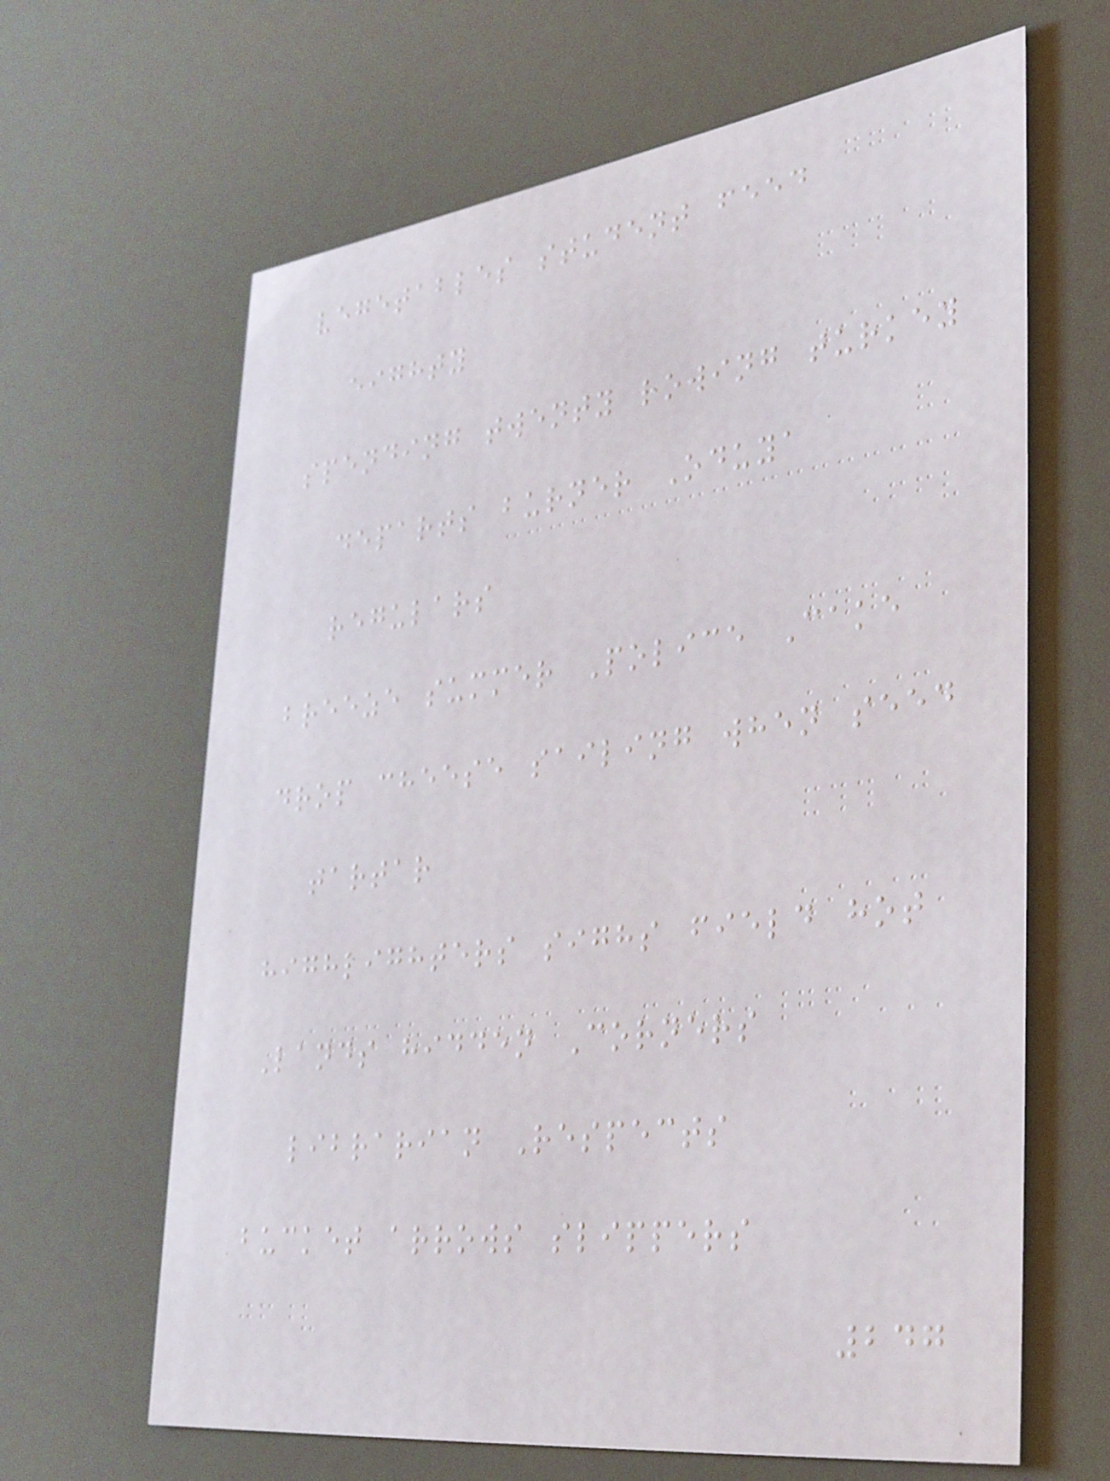vegetables student feed
eighty
spending twenty rowing turkey
departs burner Oduya
regulars
breeze summer Police Cake
drop cheese sailing when seed
tartar
highlighters sighs field hot
Lands hidden Corners
librarian Respects
bucket arrows slippers
247
